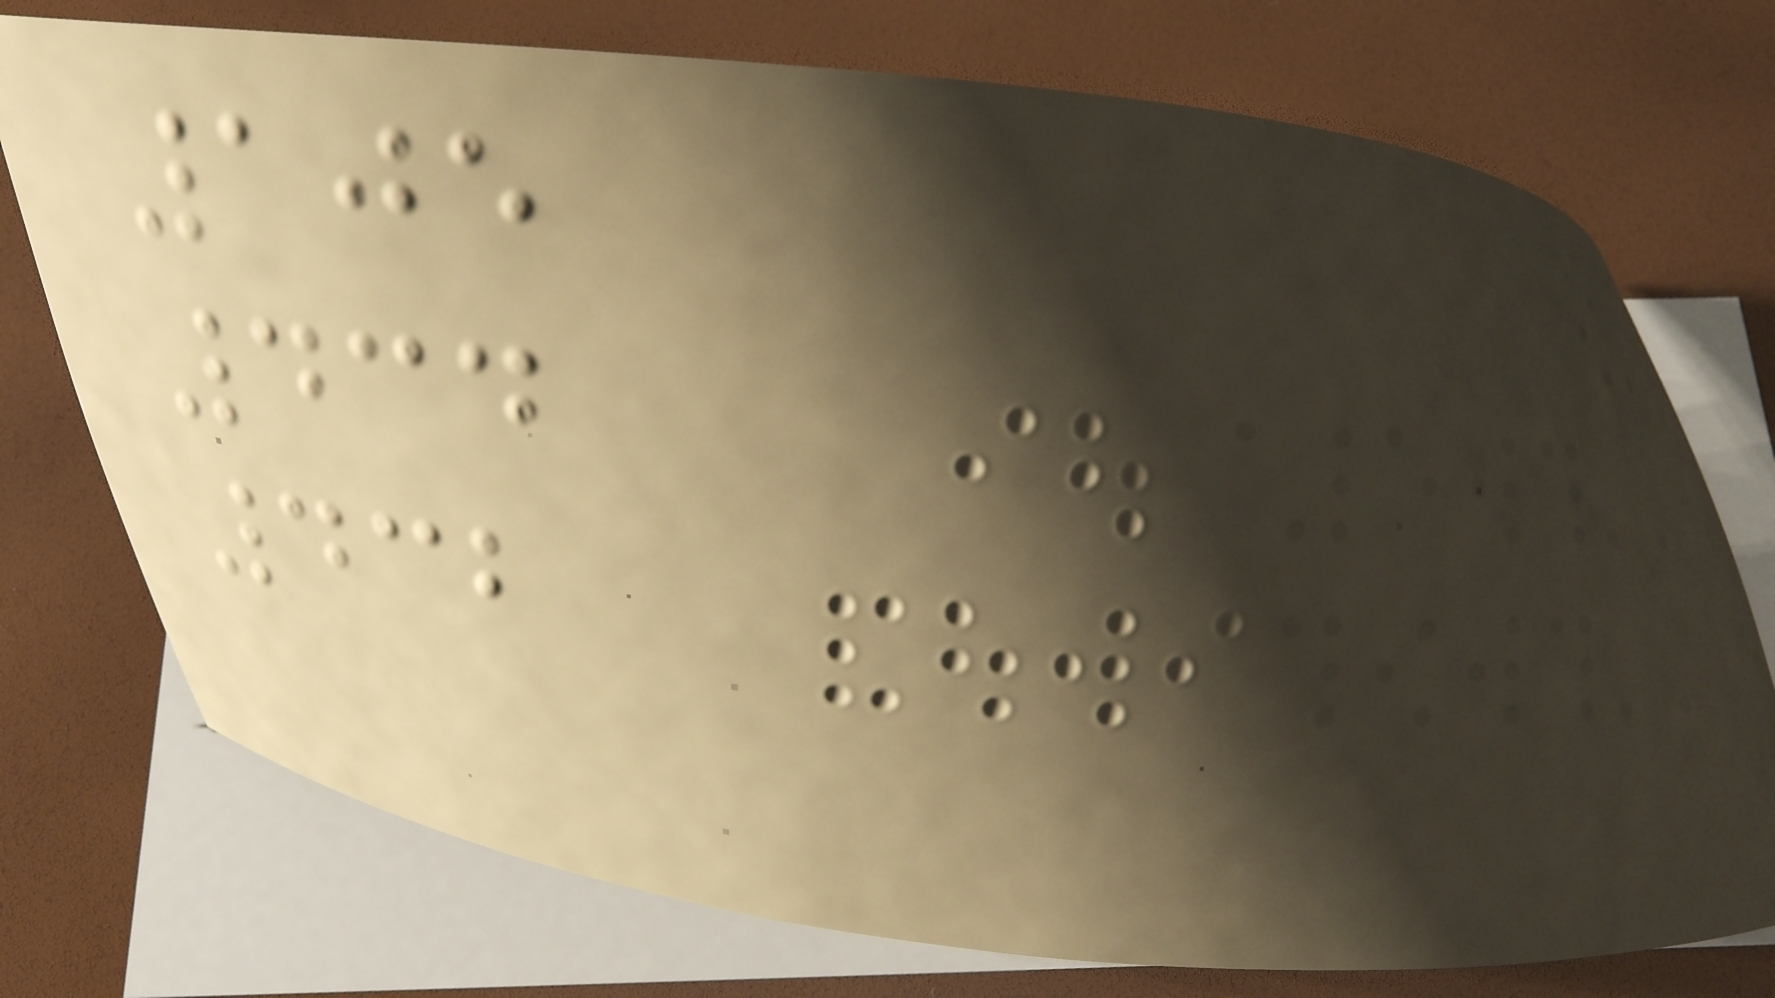105
434
432
